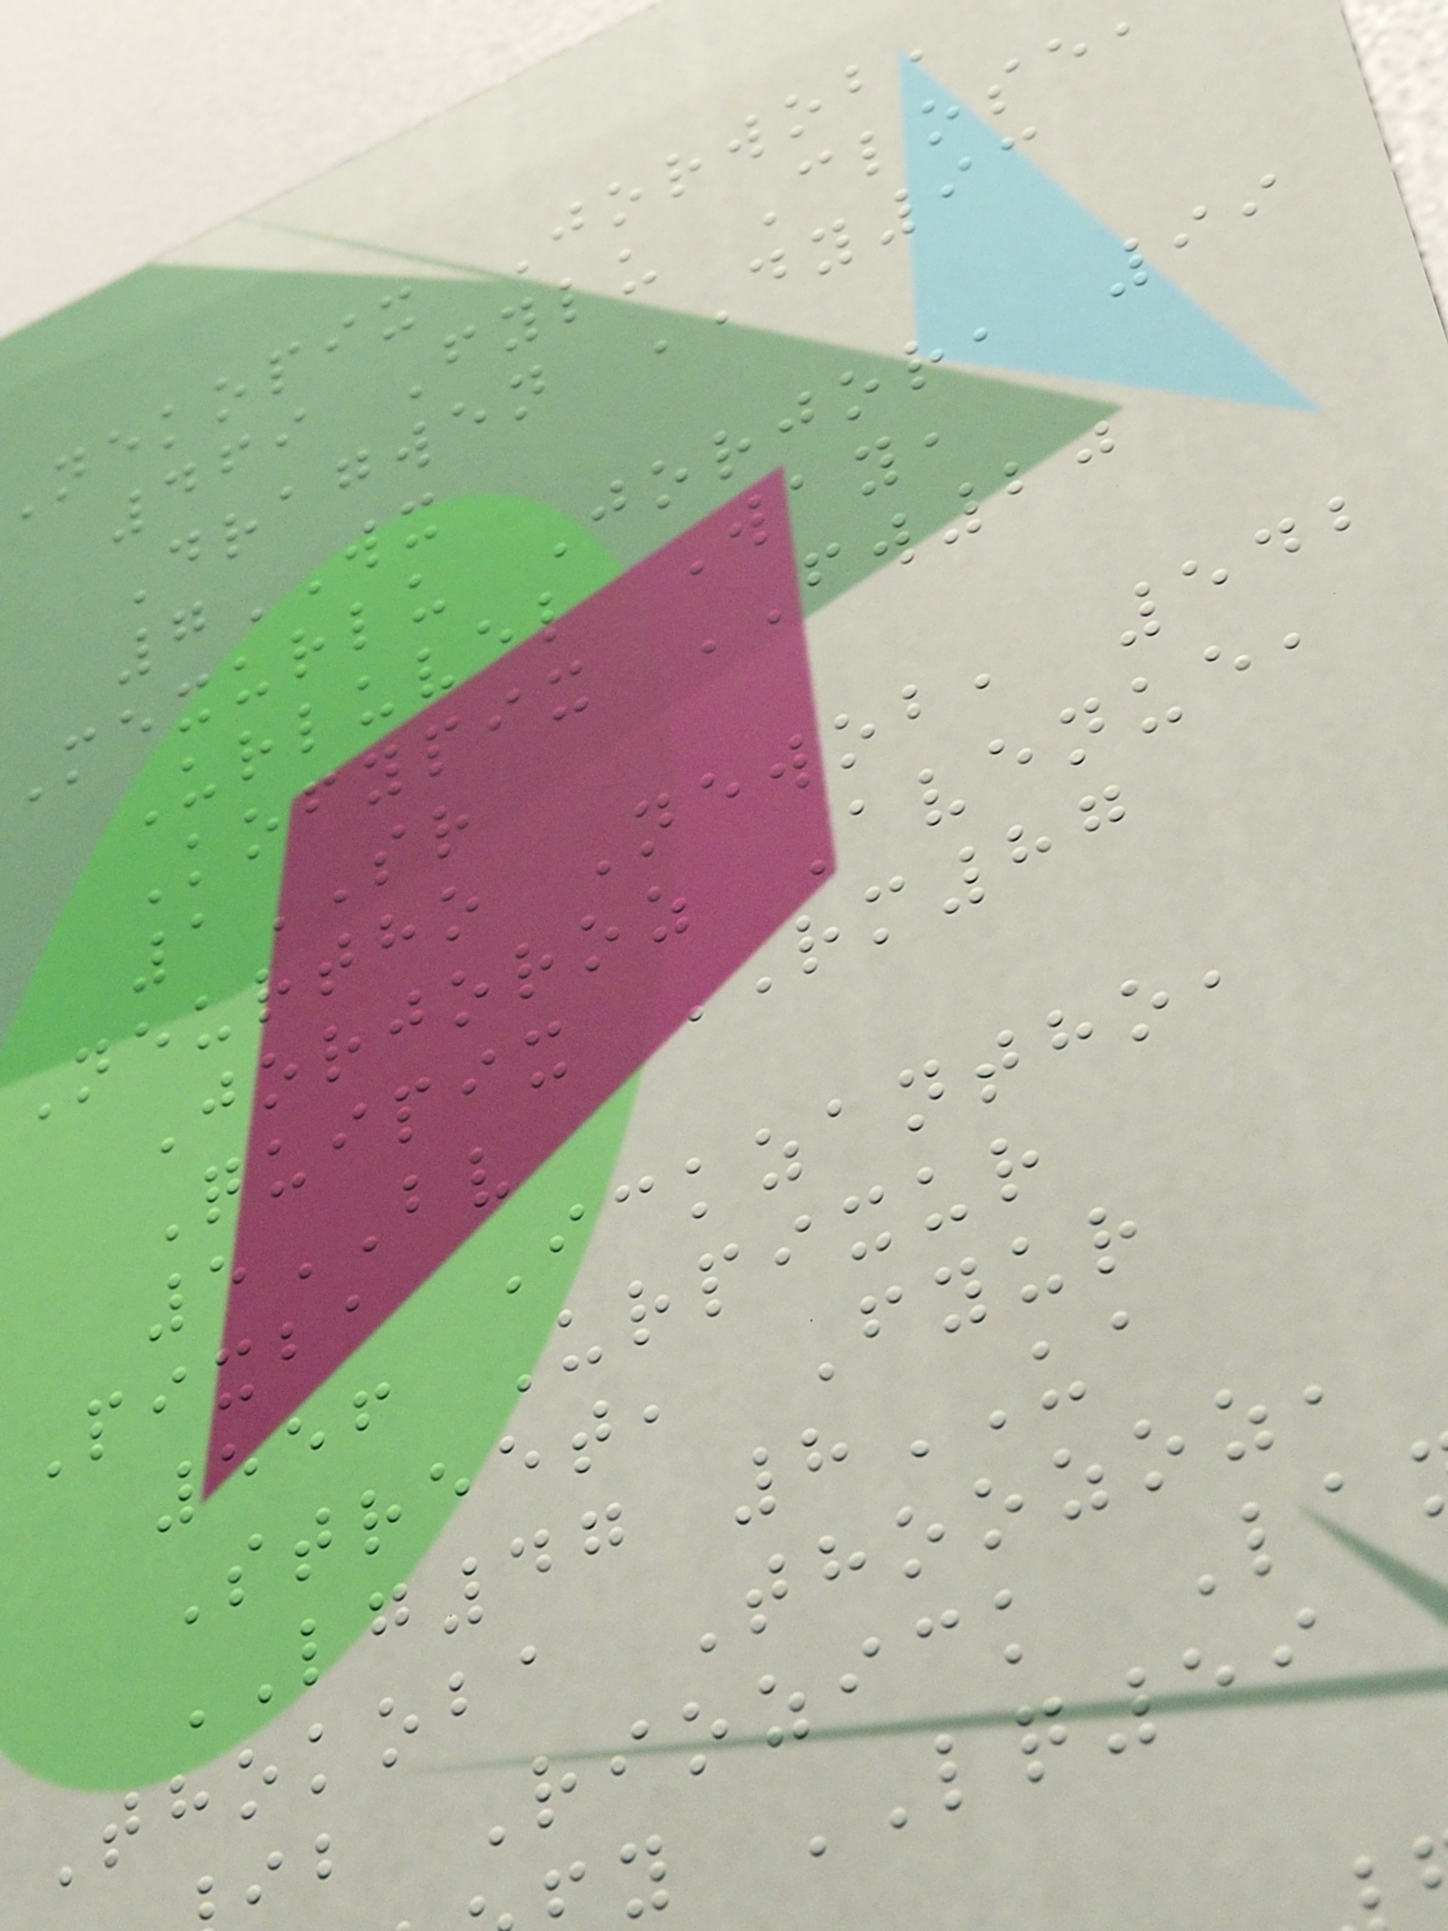Nekopix Jorwob,
469 Fylu Close
Dragwen DY93
7WX
Mexurlu Jorjor, 99
Urluvel Way,
Kofypix FW20
1SR
Neurtho Newob, 542
Jorjoroz Avenue,
Quipix RM87
5BV
Pixba Ickzantho,
556 Urpixur
Street, Fyur
LG47 8UA
Thokoba Thoozoz,
b Riozick La
y LQ59
